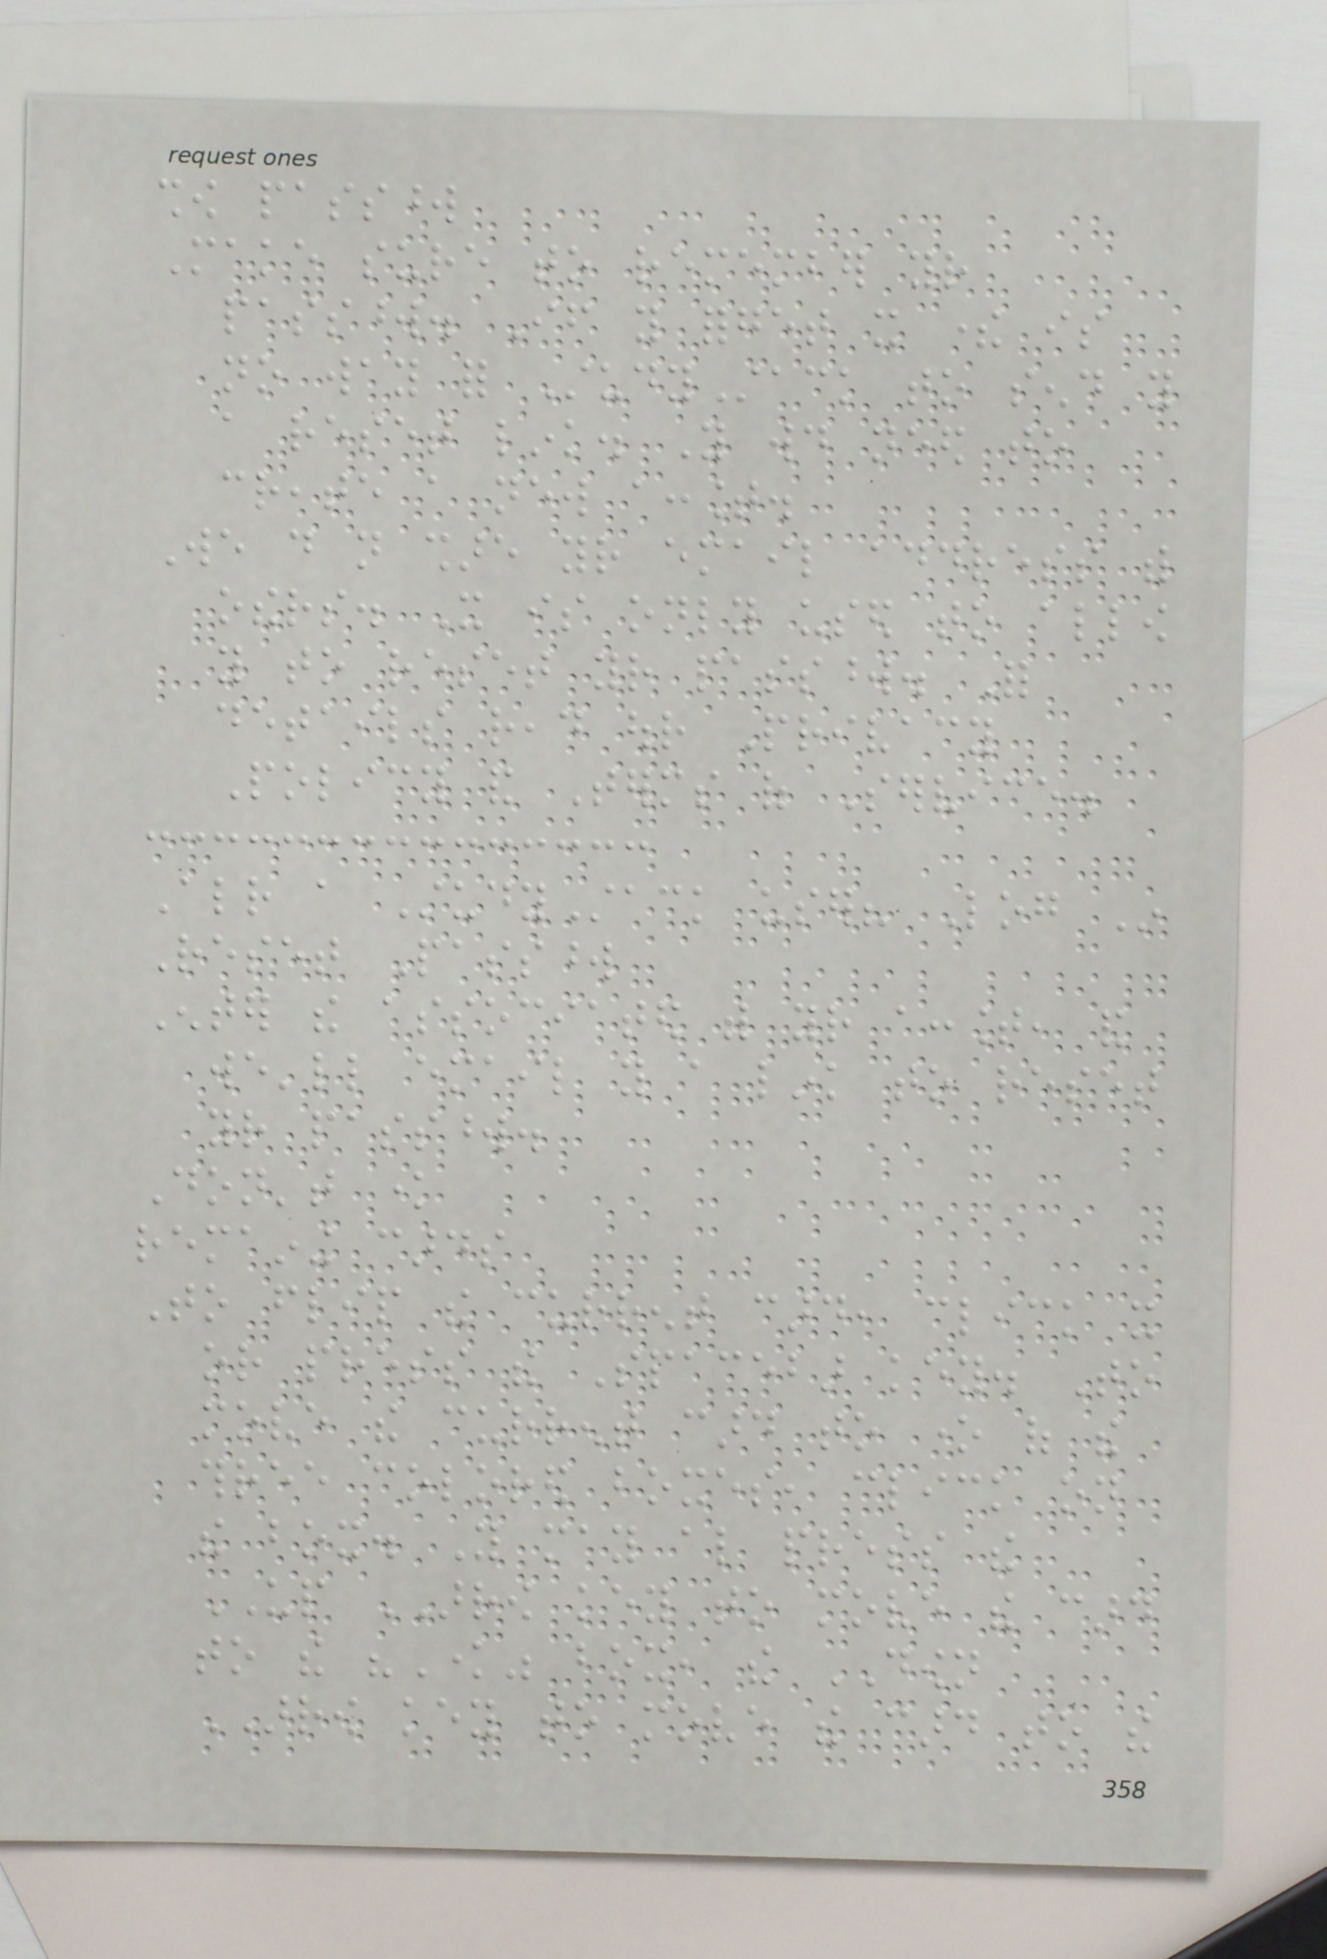show password
Make sure to remember your
password. If you forget it there is
no way for StudyStack to send you
a reset link. You would need to
create a new account.
We do not share your email address with
others. It is only used to allow
you to reset your password. For
details read our Privacy
Policy and Terms of Service.
Already a StudyStack user? Log In
Reset Password
Enter the associated with your account, and
we'll email you a link to reset
your password.
Don't know
remaining cards
To flip the current card, click it
or press the Spacebar key. To
move the current card to one of the
three colored boxes, click on
the box. You may also press the
UP ARROW key to move the card
to the "Know" box, the DOWN
ARROW key to move the card to the
